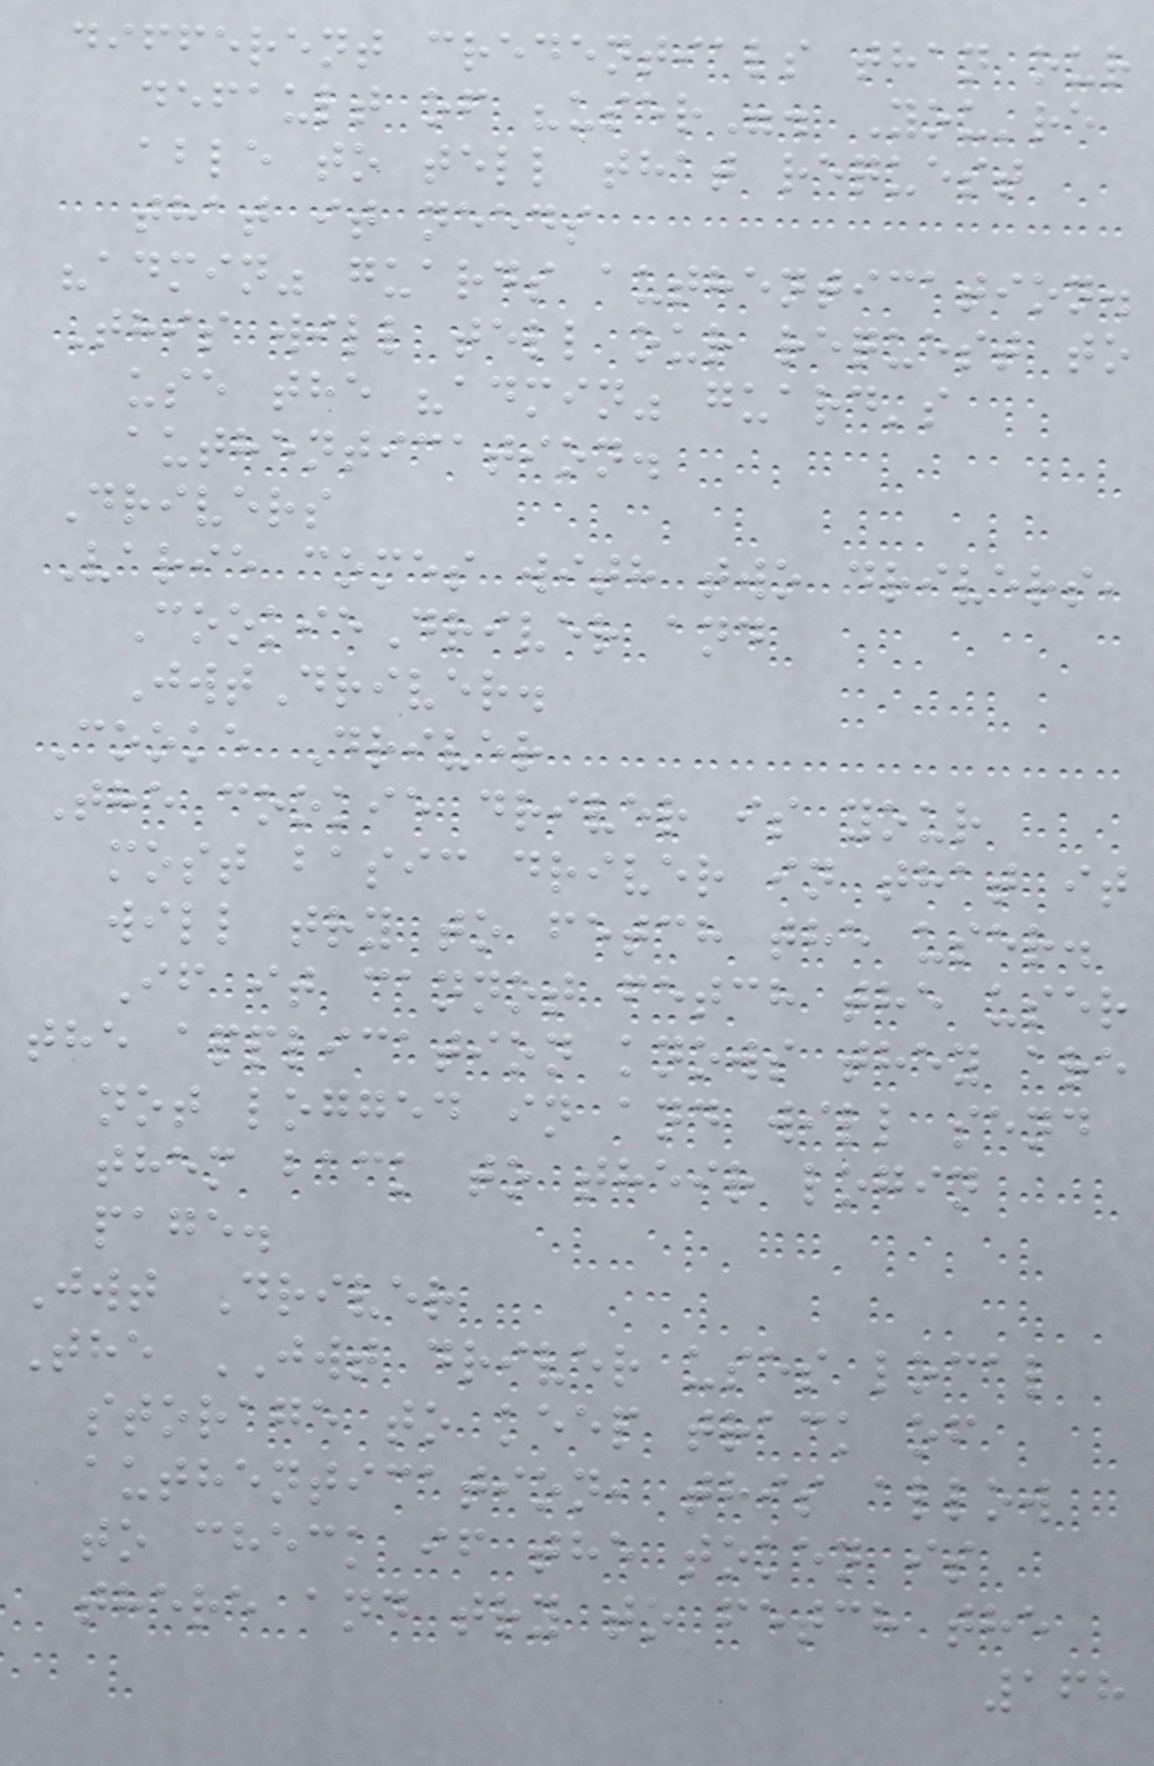different credentials than our
default of "user". You're
able to tell that request
that it needs
"admin" guards authentication.
This will tell our request to
use the "admin" guard's
authentication.
Drivers
Varie comes with two drivers,
CookieDriver and
JwtDriver.
Cooke Driver
The cookie driver is your
most basic driver in that it
will try to fetch the user.
If it cannot fetch the user
the application knows they are
not logged in and will send
them back to their login
page.
Jwt Driver
The JWT driver uses local
storage to keep track of
authentication, this allow
to check if the token is
there and try to fetch the
168
